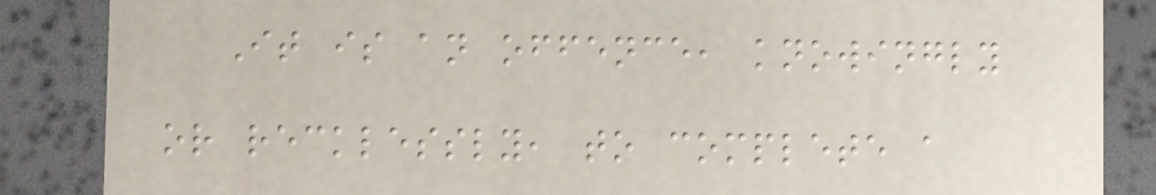It is an offence, knowingly
or recklessly, to complete a
